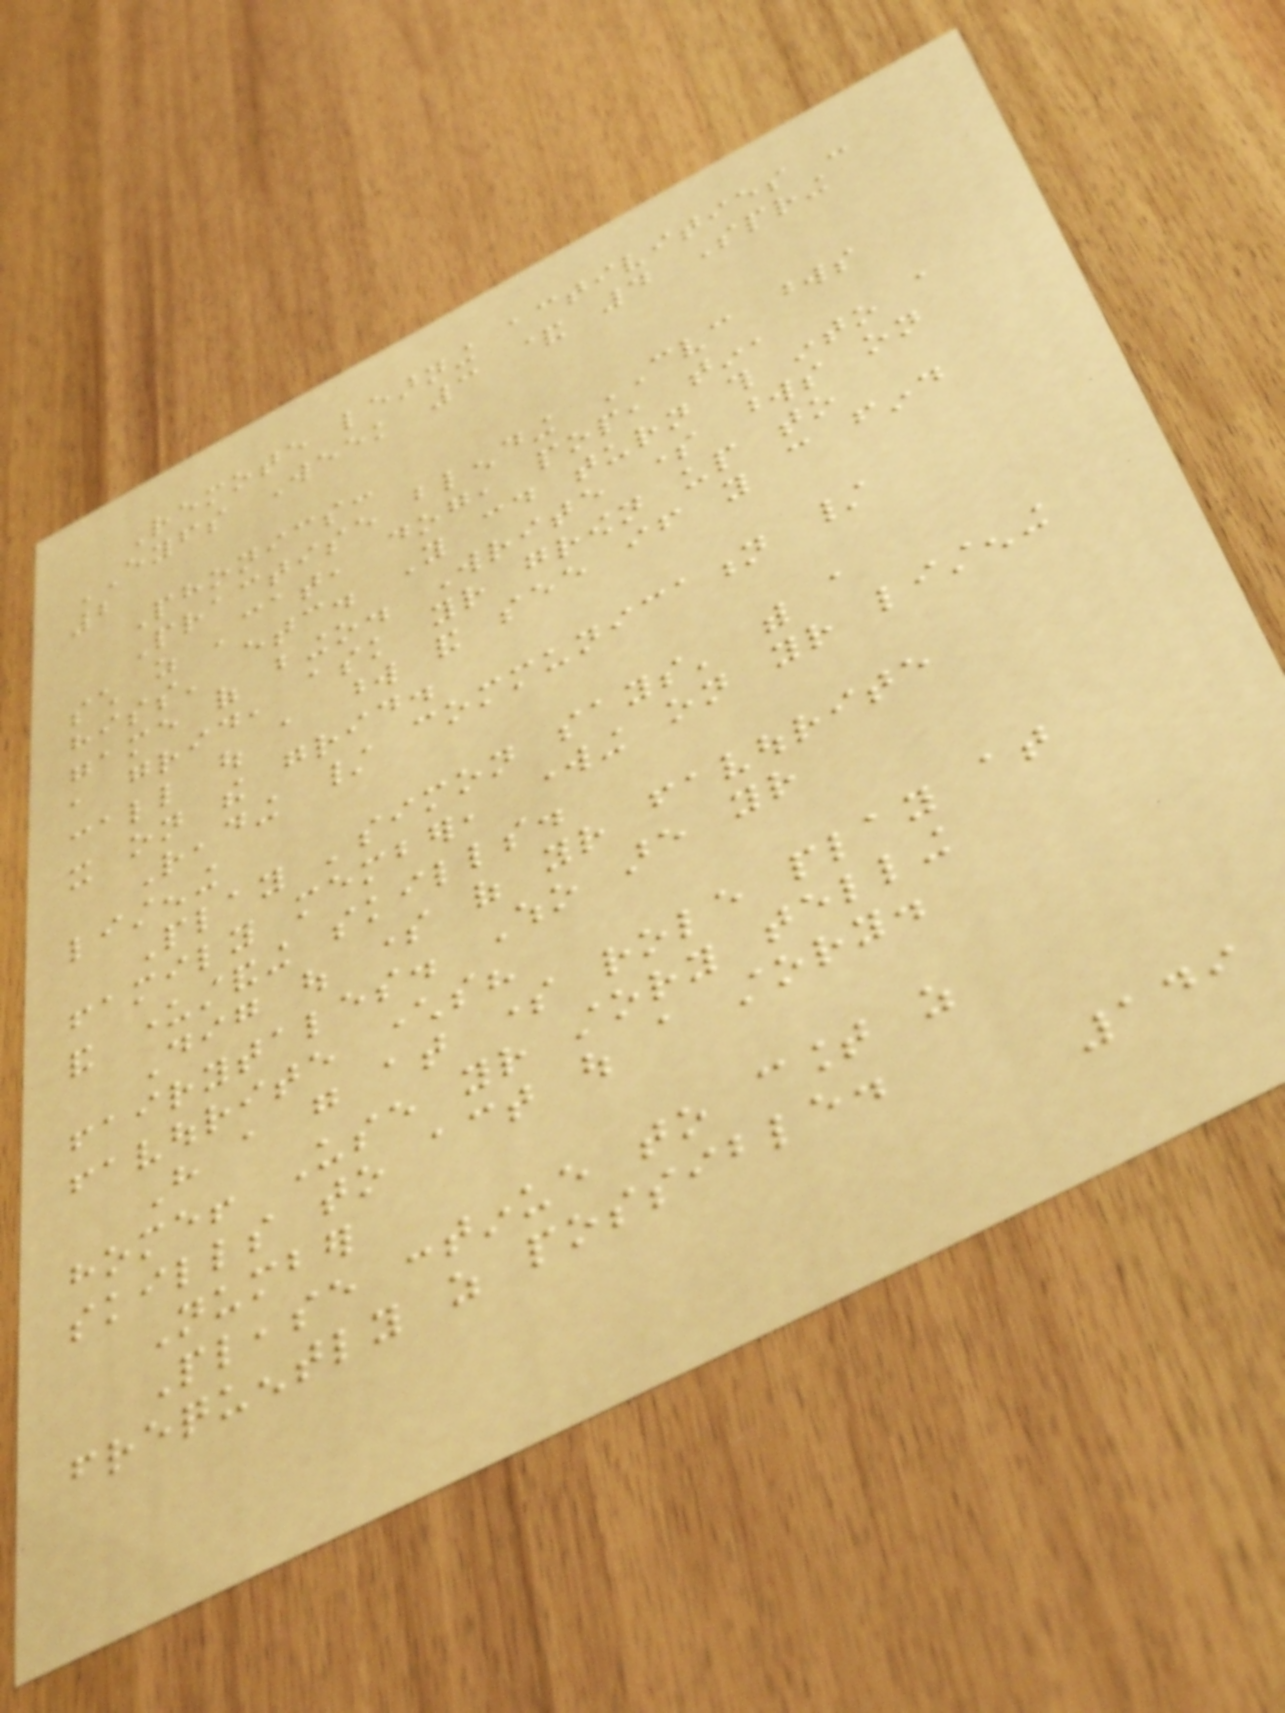Remote learning activities -
EYFS Week 3 & 4 Spring
2
Phonics:
Practise blending CVC words
such as 'cat, dog, pop, tin,
hiss' etc. You could turn this into a
game of bingo. Write some words on
a grid, ask your grown up to
call out a word and see if you can find
it on the grid.
Reading / communication /
listening
Play 'simon says' with a
family member, working on your listening
and understanding skills.
Dig out some of your favourite
fairytales. Who are your
favourite characters?
Have a go at some role play at
home! Use your story telling
skills to act out a story.
Number
Please continue to count as
frequently as possible.
149
